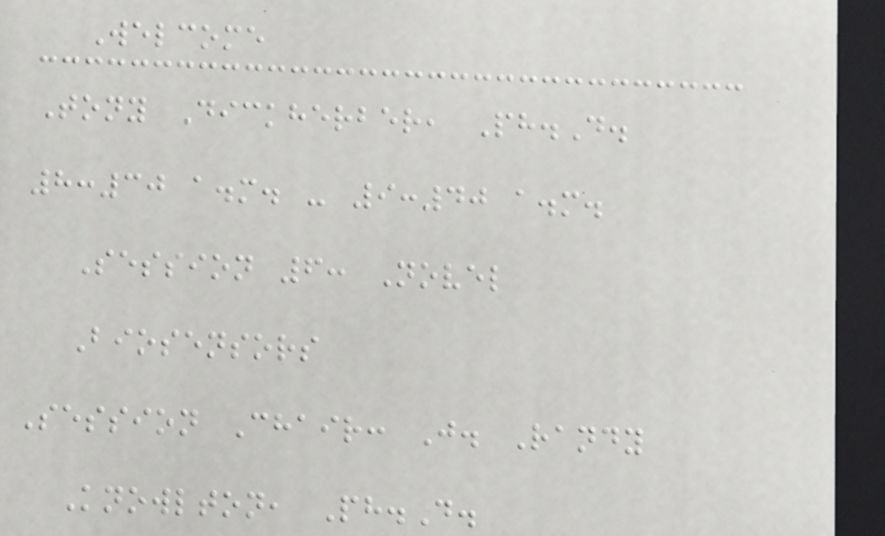Welcome
Tony Dickherber, Ph.D.
8:30 a.m. - 9:40 a.m.
Session 6: Novel
Biosensors
Session Chair: J. Randy
Knowlton, Ph.D.
